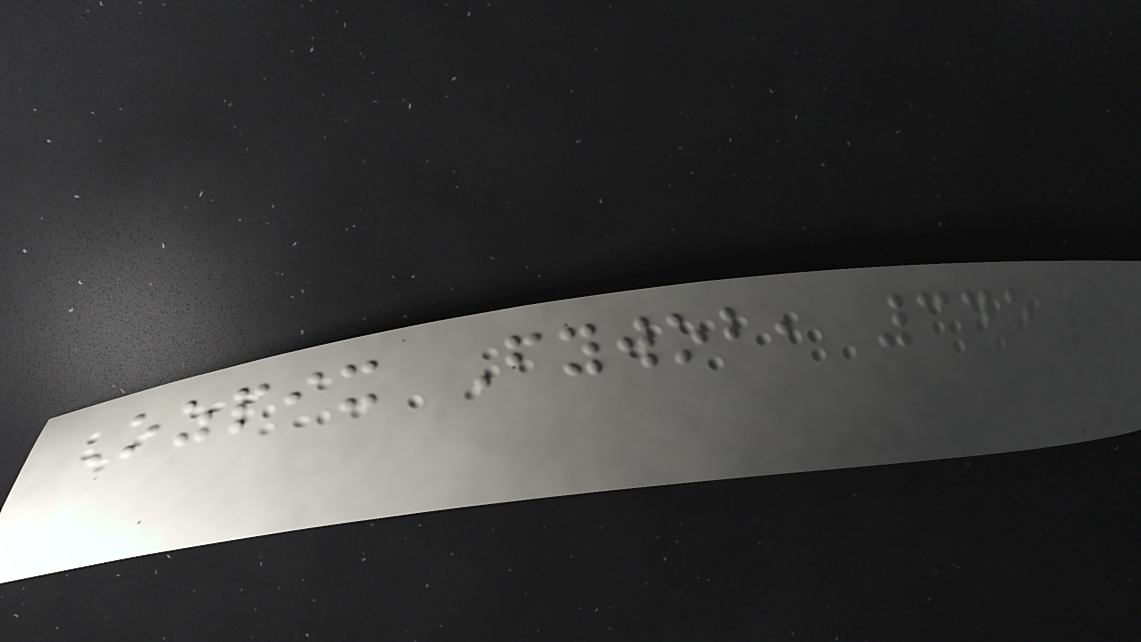Ozpix Fywob, 345
